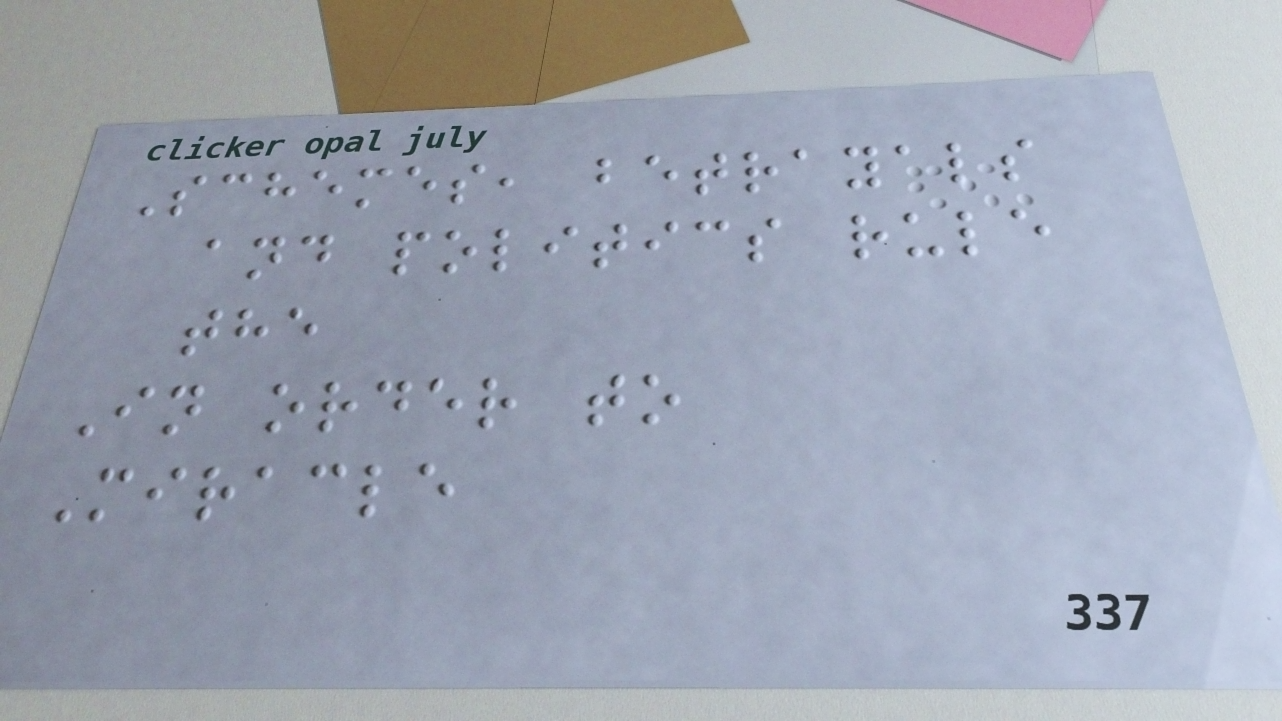Schemes, betrayals
and politics rule
the
In order to
Miracle
